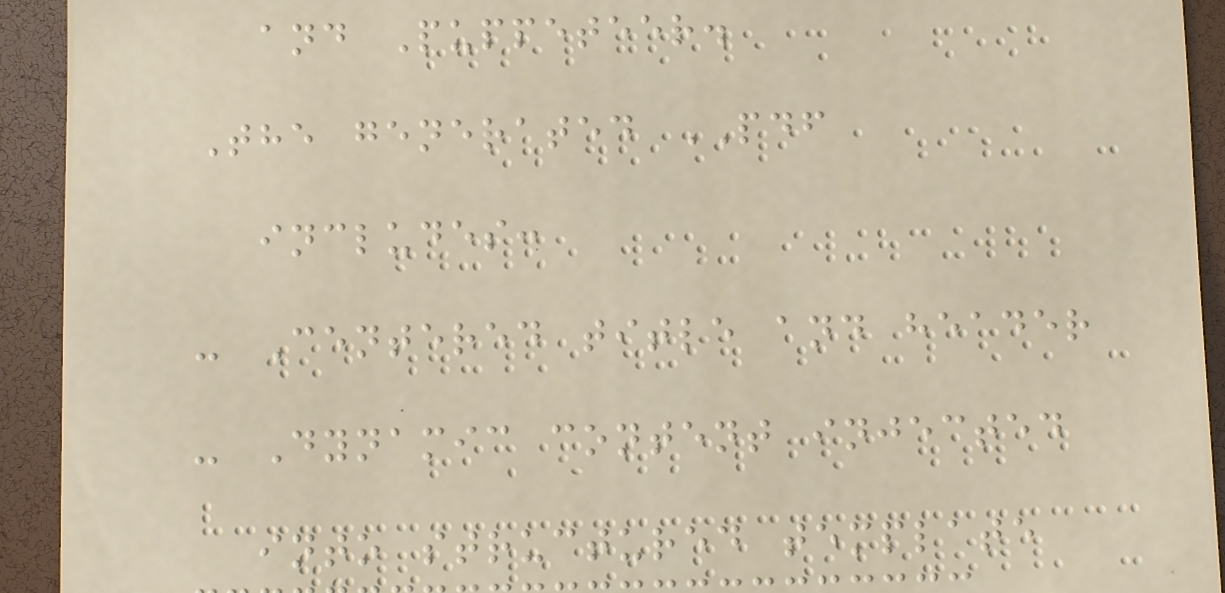and Puppeteer.
The generated PDF
includes:
- Centered title and header
- Dynamic content injected
into structured template
